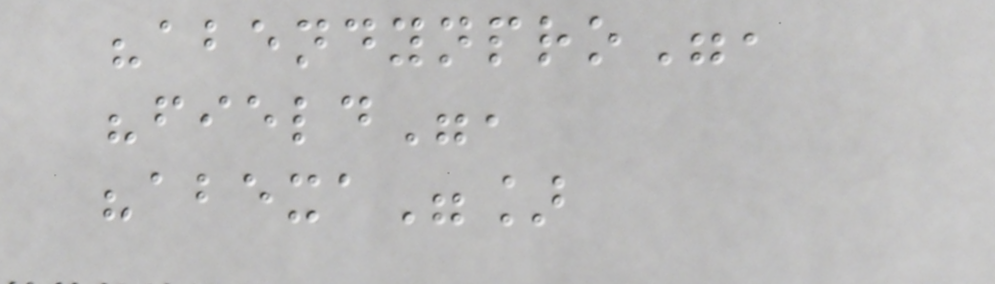"abendynpro",
"field",
"abexa"]
